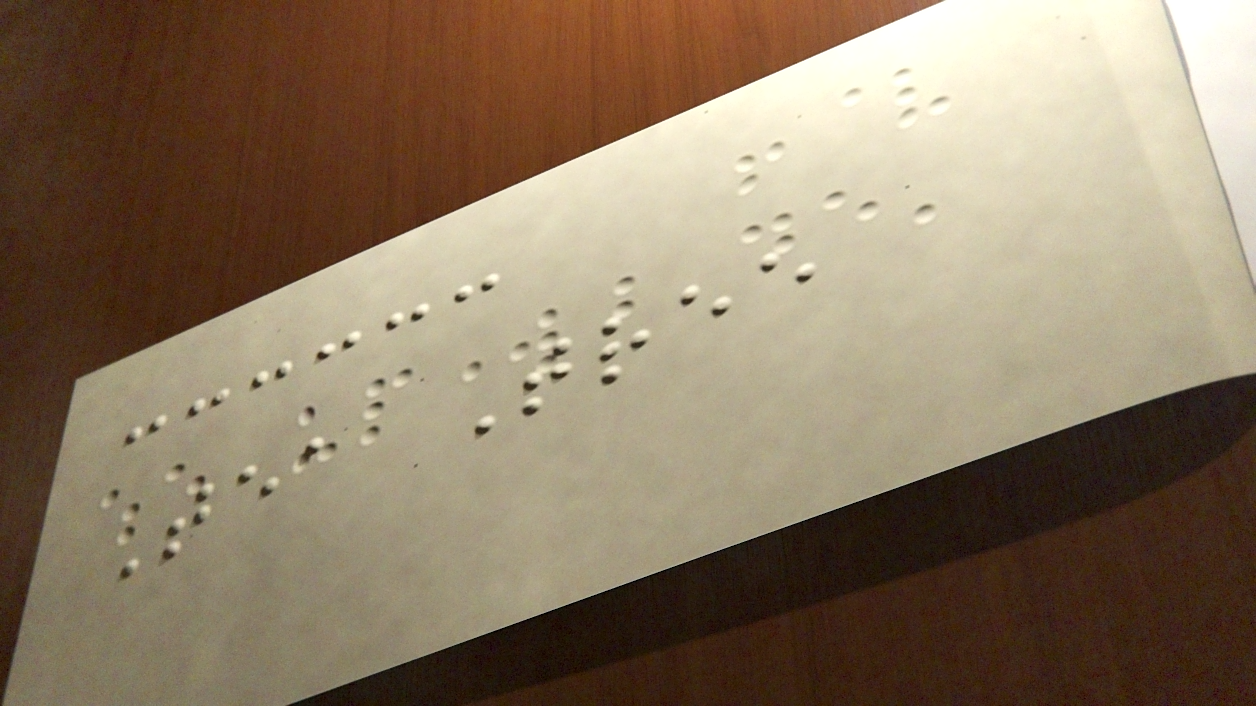Tea Tree
